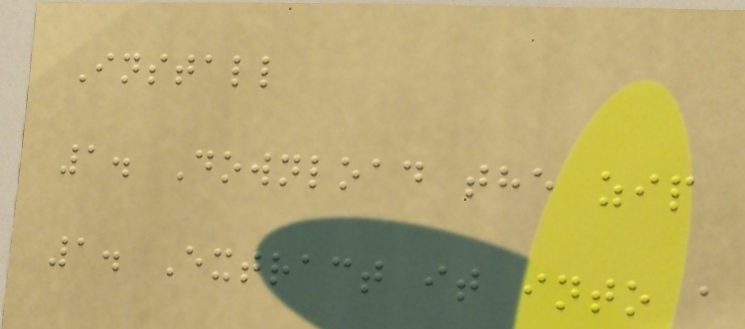Install
1. Download the zip
1. Extract it into a
